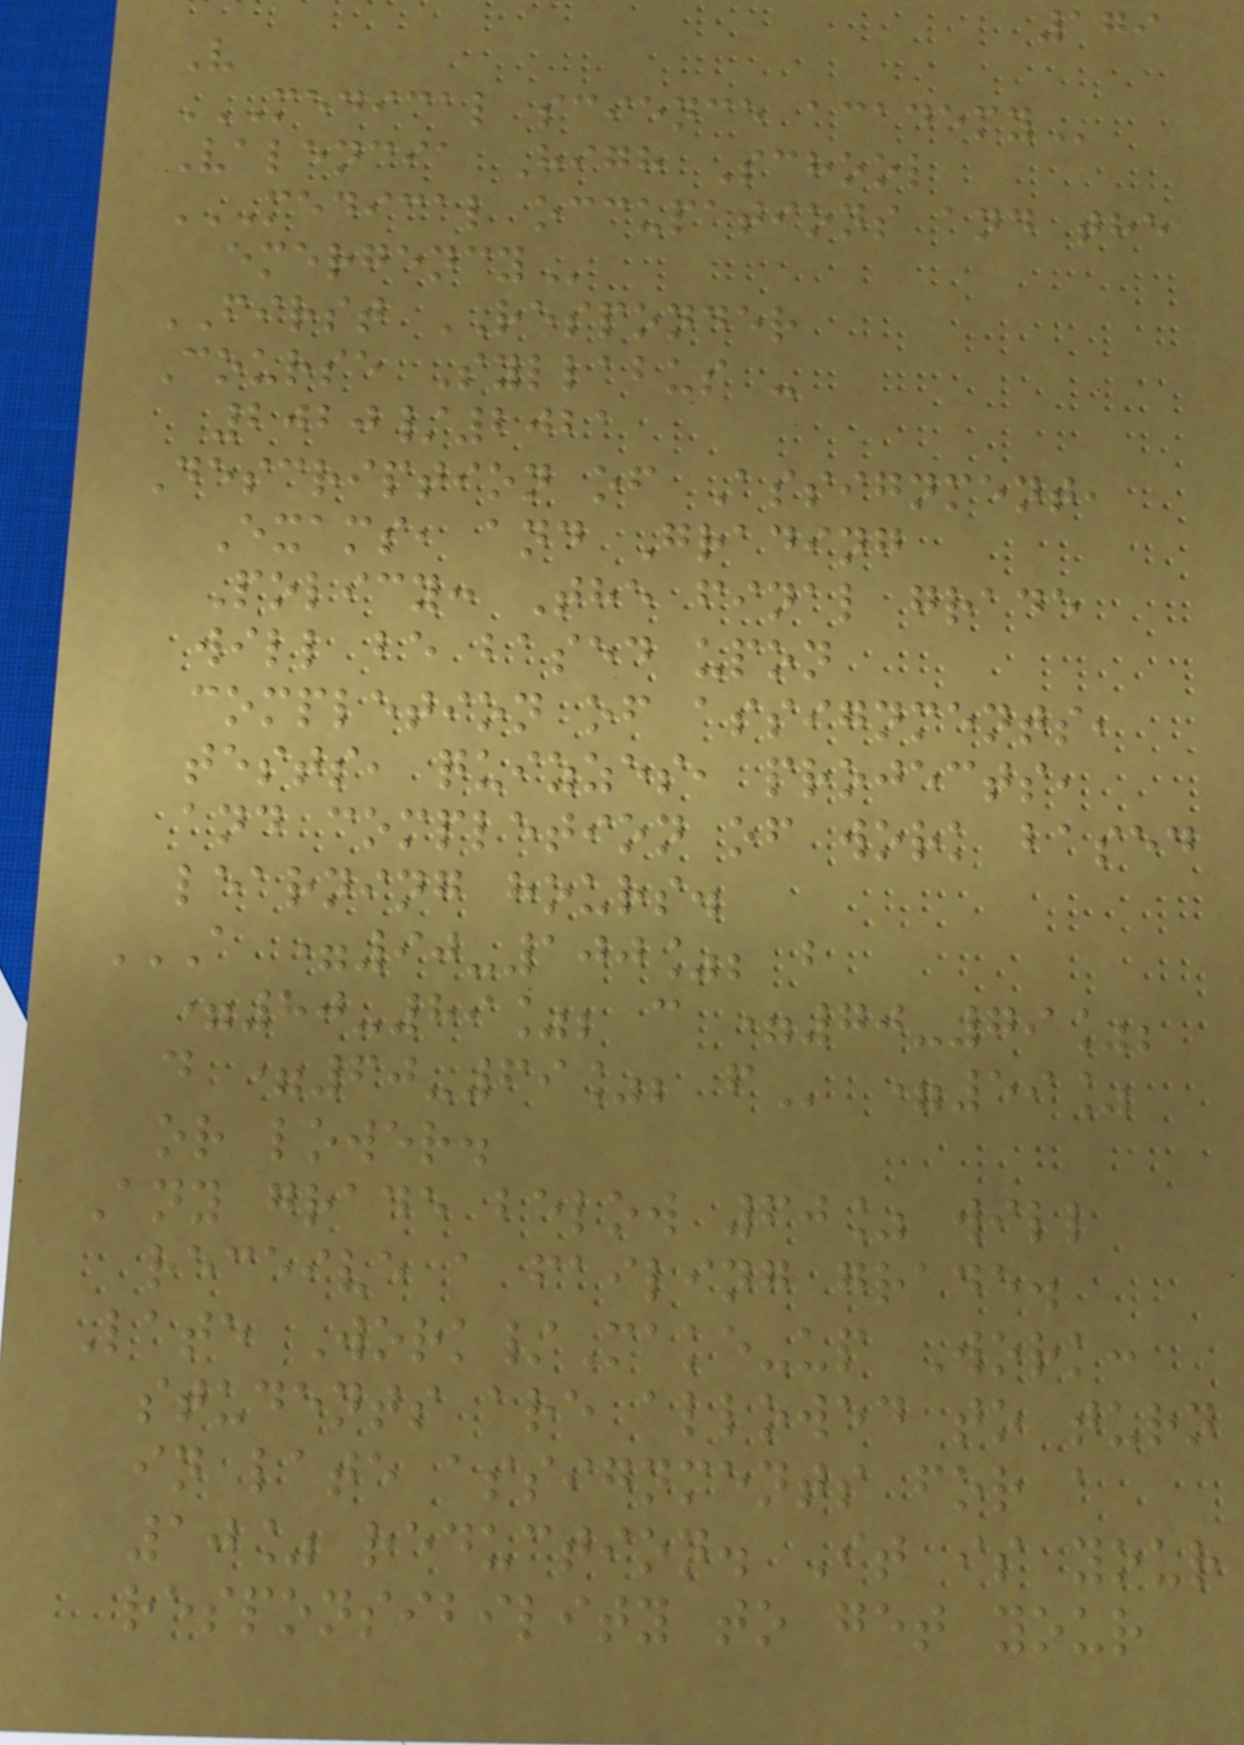179
V
MEDICAL SCIENCE ACADEMY
Valencia High School
MEDICAL OCCUPATIONS AND THE
EMERGENCY
FIRST RESPONDER
Course Syllabus -
2020/2021
Description of Assignment,
Exams, and Grading
Policy: The final grade
will be based upon
completion of assignments,
tests, quizzes, projects,
and completion of work based
learning hours.
A =90-100%; B
=80-89%; C =70-79%;
D =60-69%; F =59%
or lower.
Any grade below 60% will
receive a failing grade.
Late Work/Make-up Work:
students are allowed to turn
in late assignments for a
10% reduction. It is your
responsibility to get your
